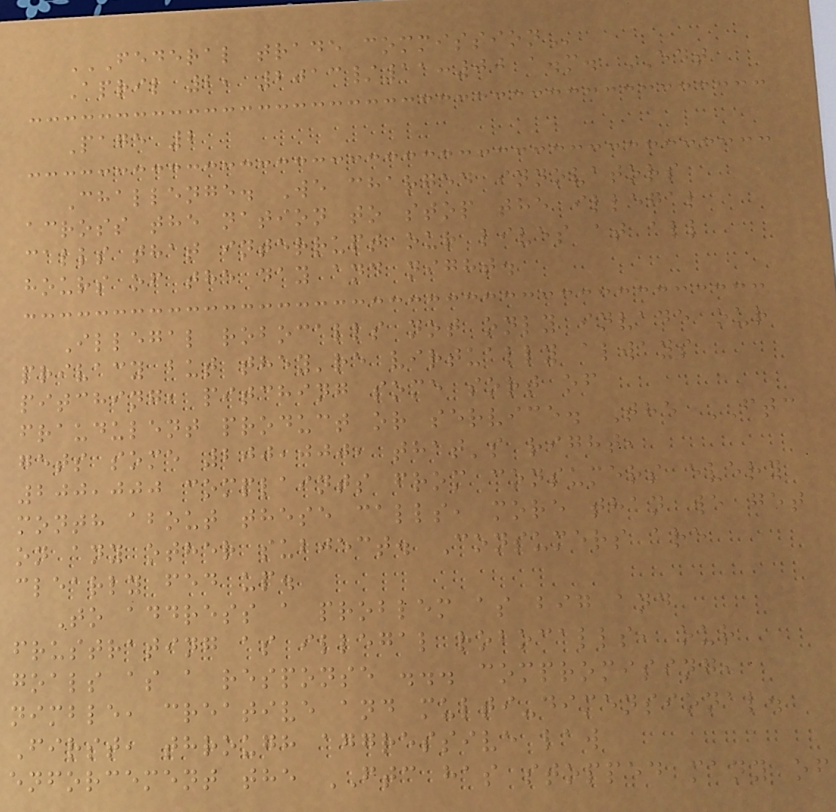FEDERAL TRADE COMMISSION
April 2, 2013/11:00 a.m. EDT
Page 2
Challenge. We charged innovators
across the nation to stop the illegal
calls that interrupt our lives at all
hours of the day and night.
Illegal robocalls not only invade our
privacy but they're virtually always
pitching, pitching some sort of
fraudulent product or service. The FTC
gets some 200,000, that's right,
200,000 complaints from consumers every
month about these calls, more than we get
on any other subject. Consumers are
clearly fed up.
To address a problem as big and
frustrating as illegal robocalls, our
goals as a response ... compromising,
nimble, creative and multi-dimensional.
First, through aggressive law
enforcement the FTC has stopped many of
